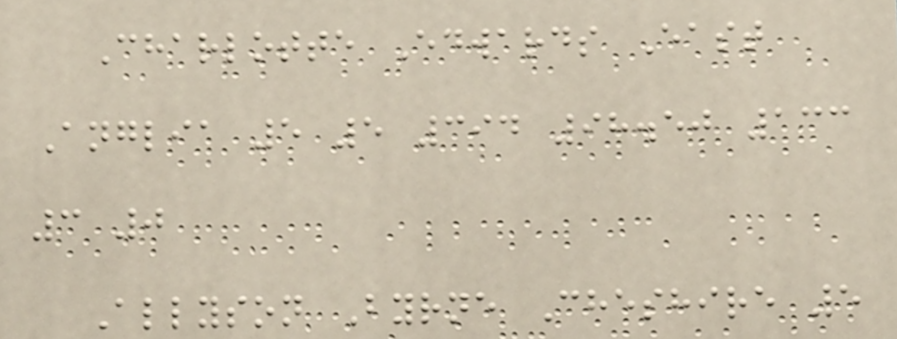Charlotte Edwards East
Anglia 5 5 394 98.50 133
3 0
Allyson Byrne Cheshire 5
